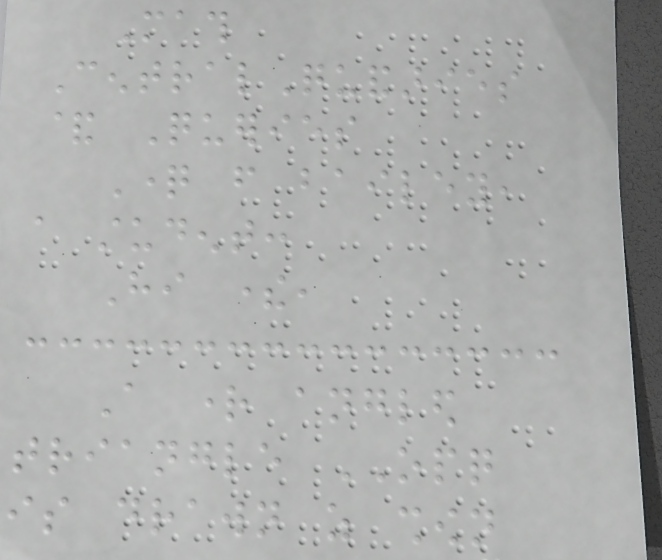Math
CentralQuandaries
& Queries
Question from bailey,
a student:
Hi there,
A right angled
triangle OPQ
is drawn as shown
